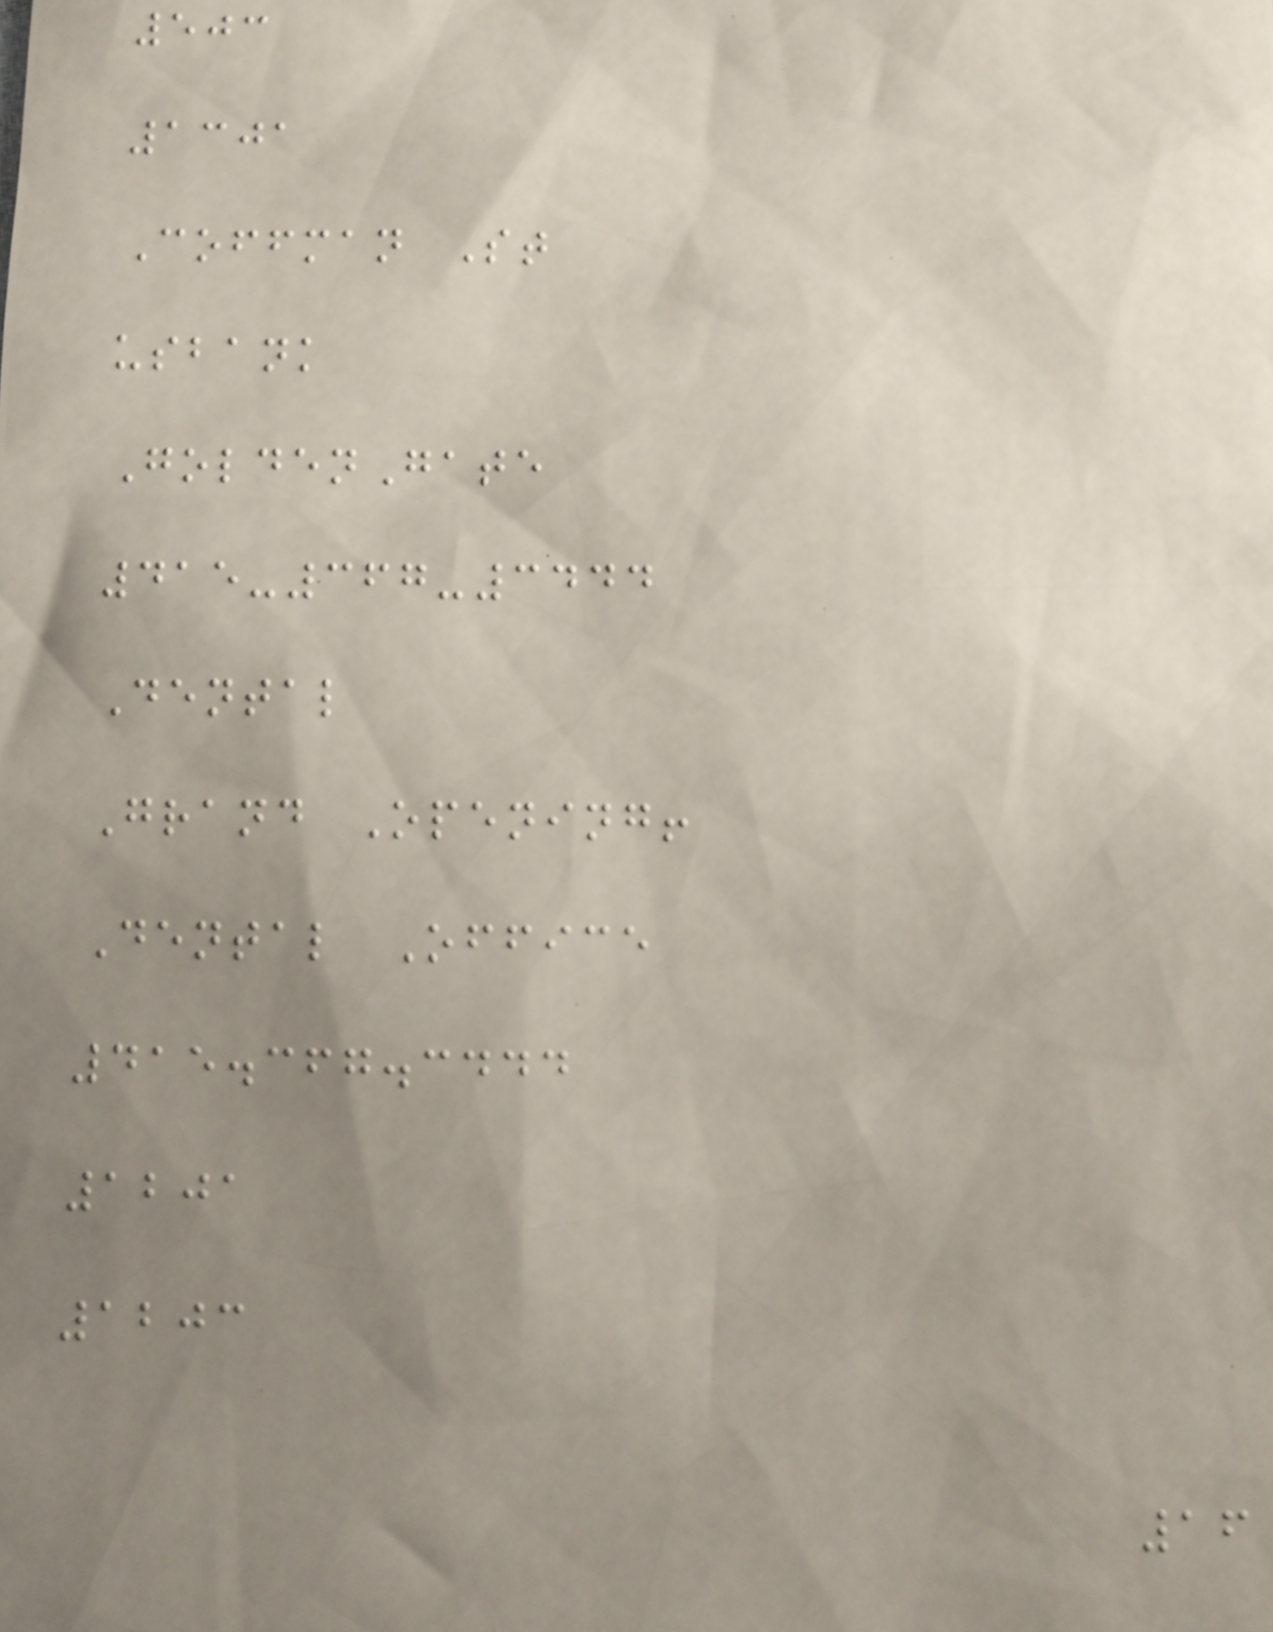503
1301
Coffman St
usbank
GoldenGate
415-367-3444
Dental
Grand Opening!
Dental Office
415.367.3444
1201
1203
16
